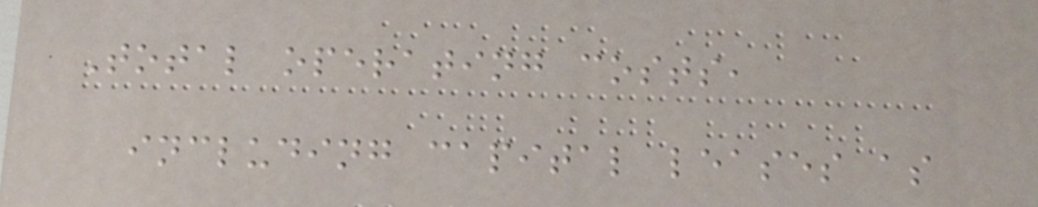Total operating costs,
including capital leases as
